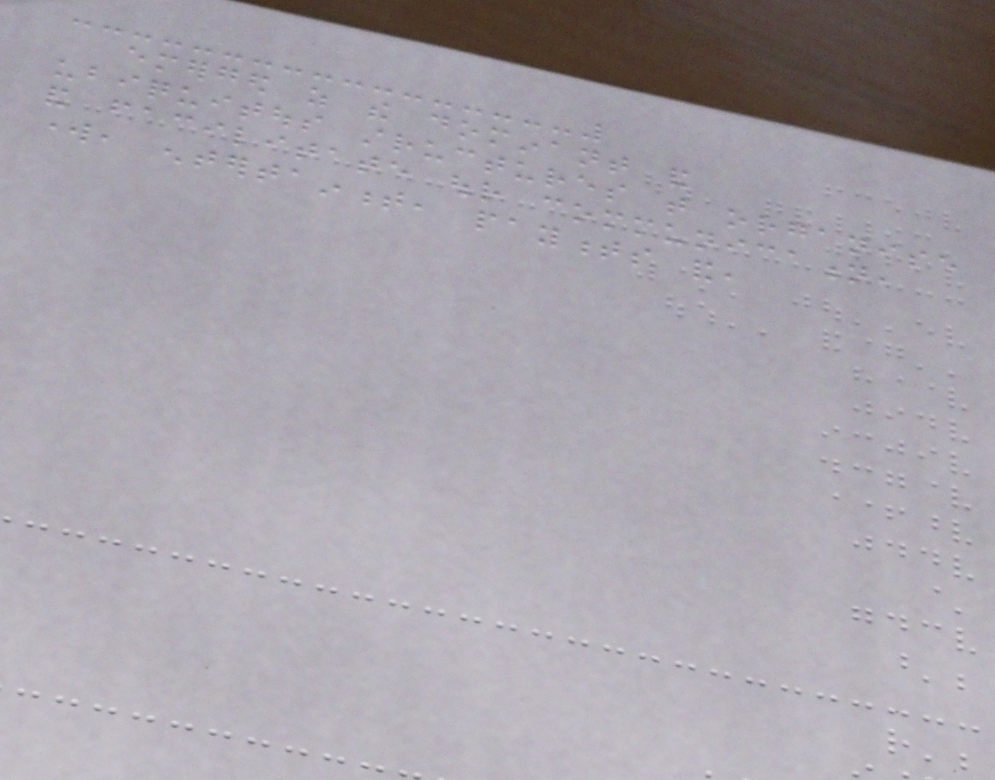emerged as the dominant and
ubiquitous structures that organise
and facilitate our communication,
work, entertainment, payments and,
